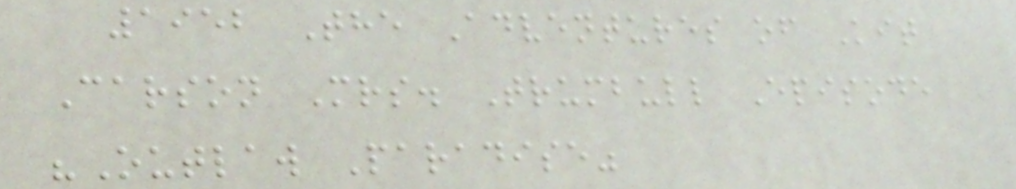1952 The Adventures of Kit
Carson Mrs. Trumbull Episode
"Outlaw Paradise"
